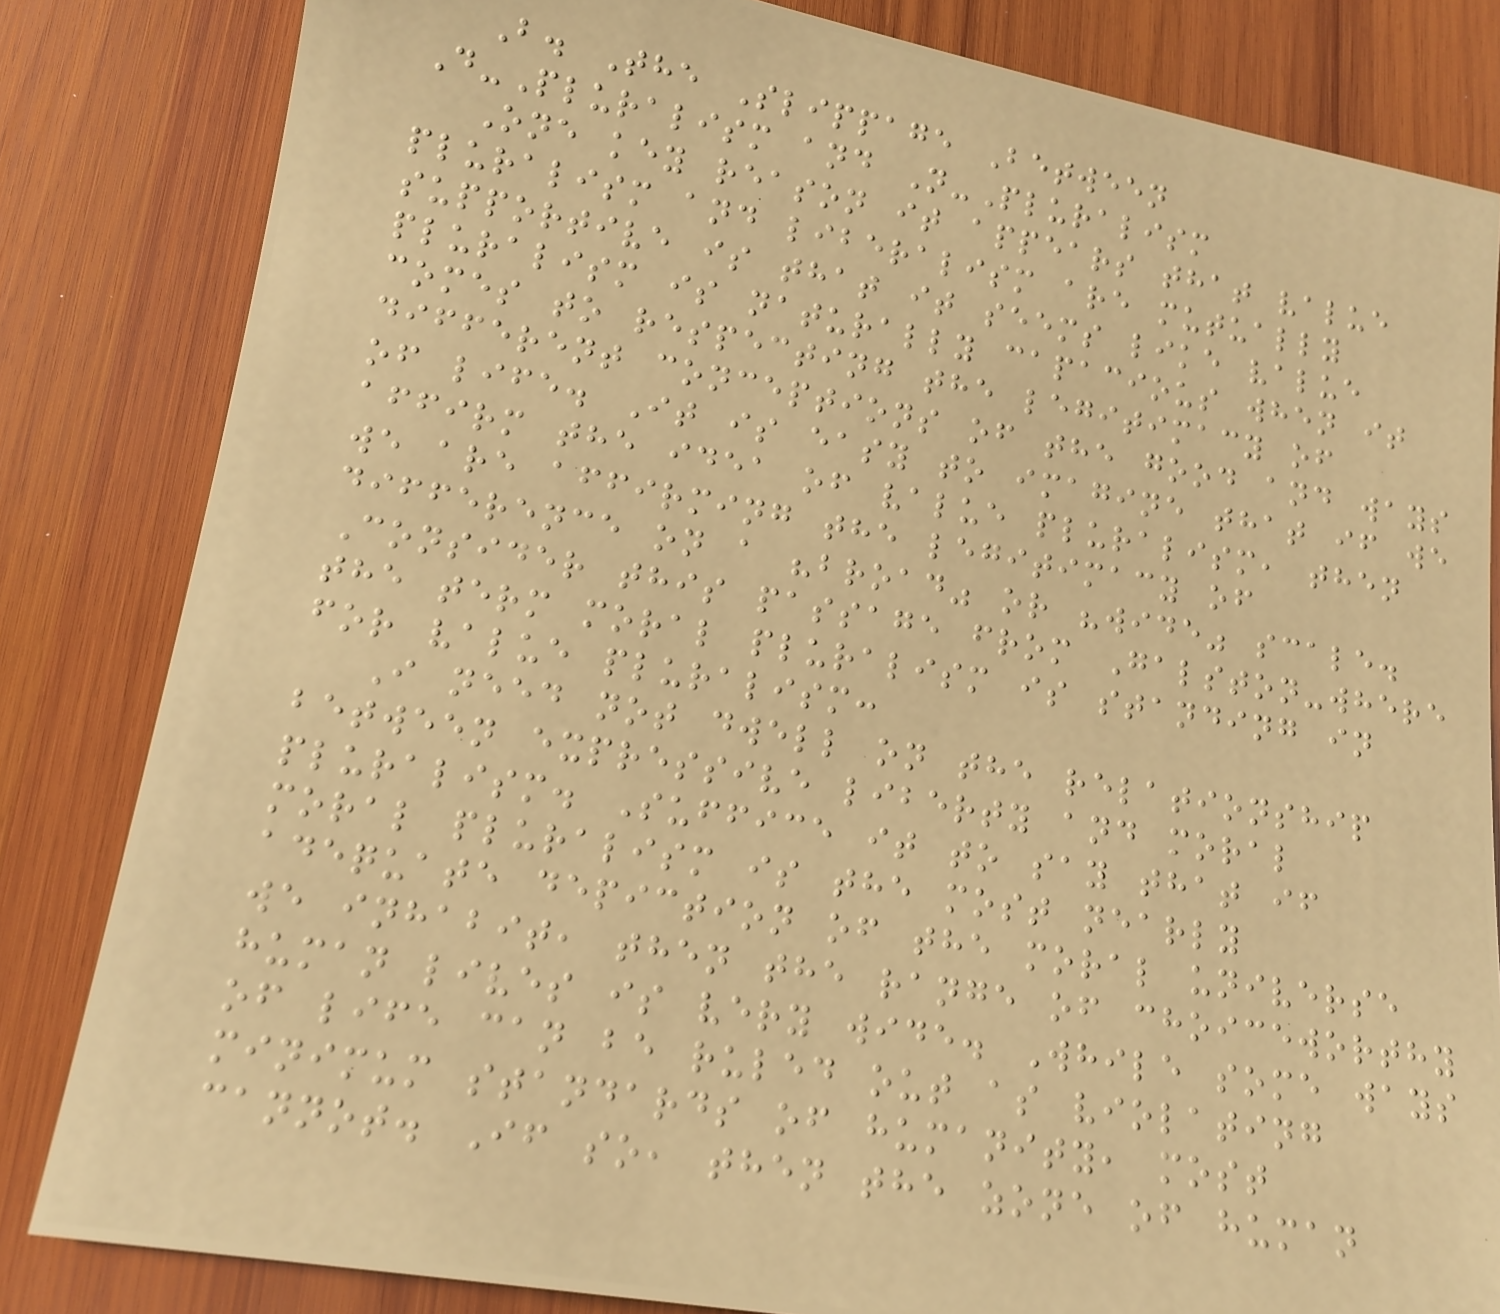B. The Slippage Between
D-Pluralism and N-Pluralism
One key reason it appears that value
pluralism and liberalism are mutually
supportive is that it seems like value
pluralism is naturally capacious when it
comes to respecting the legitimacy of
different conceptions of the good and ways
of life. It is easy to imagine that if we
affirm the idea of value pluralism, then
we are affirming the legitimacy of
difference on a "broad" or "wide" scale.
Consider this passage from Galston-where
the term moral pluralism is standing in
for value pluralism:
I need not dwell on the relationship
between expressive liberty and moral
pluralism. Suffice it to say that if
moral pluralism is the most nearly
adequate depiction of the moral universe
we inhabit, then the range of choiceworthy
human lives is very wide. While some ways
of life can be ruled out as violating
minimum standards of humanity, most
cannot. If so, then the zone of human
